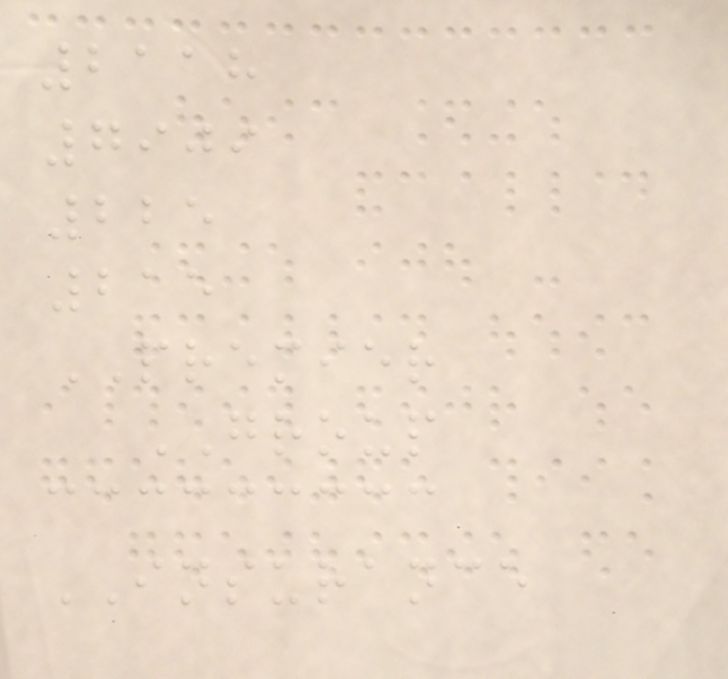2118
7909
225
215
PREMIER
GROUP
INSURANCE
